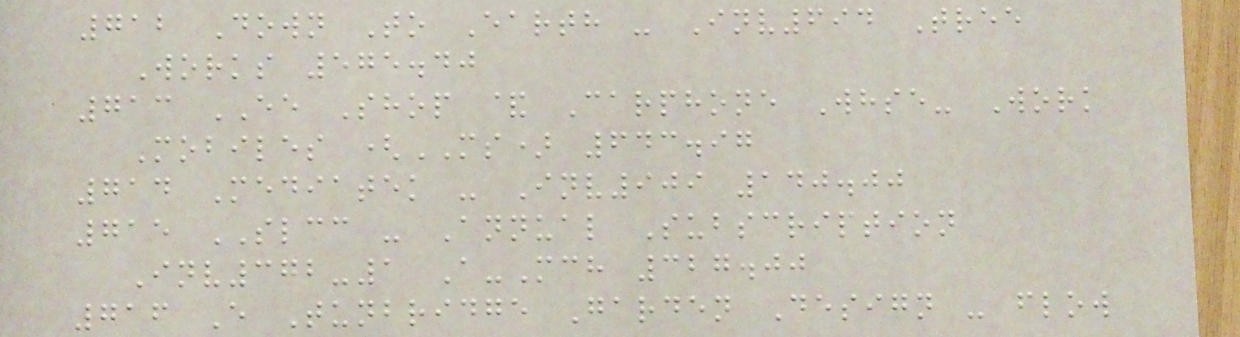712 Down To Earth - Inv694 Tree
Works 575.40
713 EE Shop & Carphone Whse- Work
Mobiles (MS) 643.97
714 Mediatek - Inv909 140.00
715 SLCC - Annual Subscription
Inv372-1 A-Mch 327.00
716 E Tunbridge Garden Design - flow
